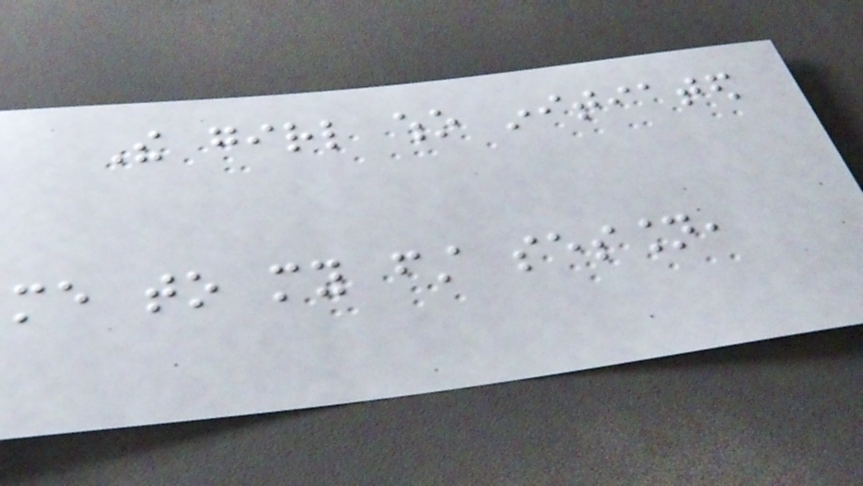The girl who initiated
me to my first session,
